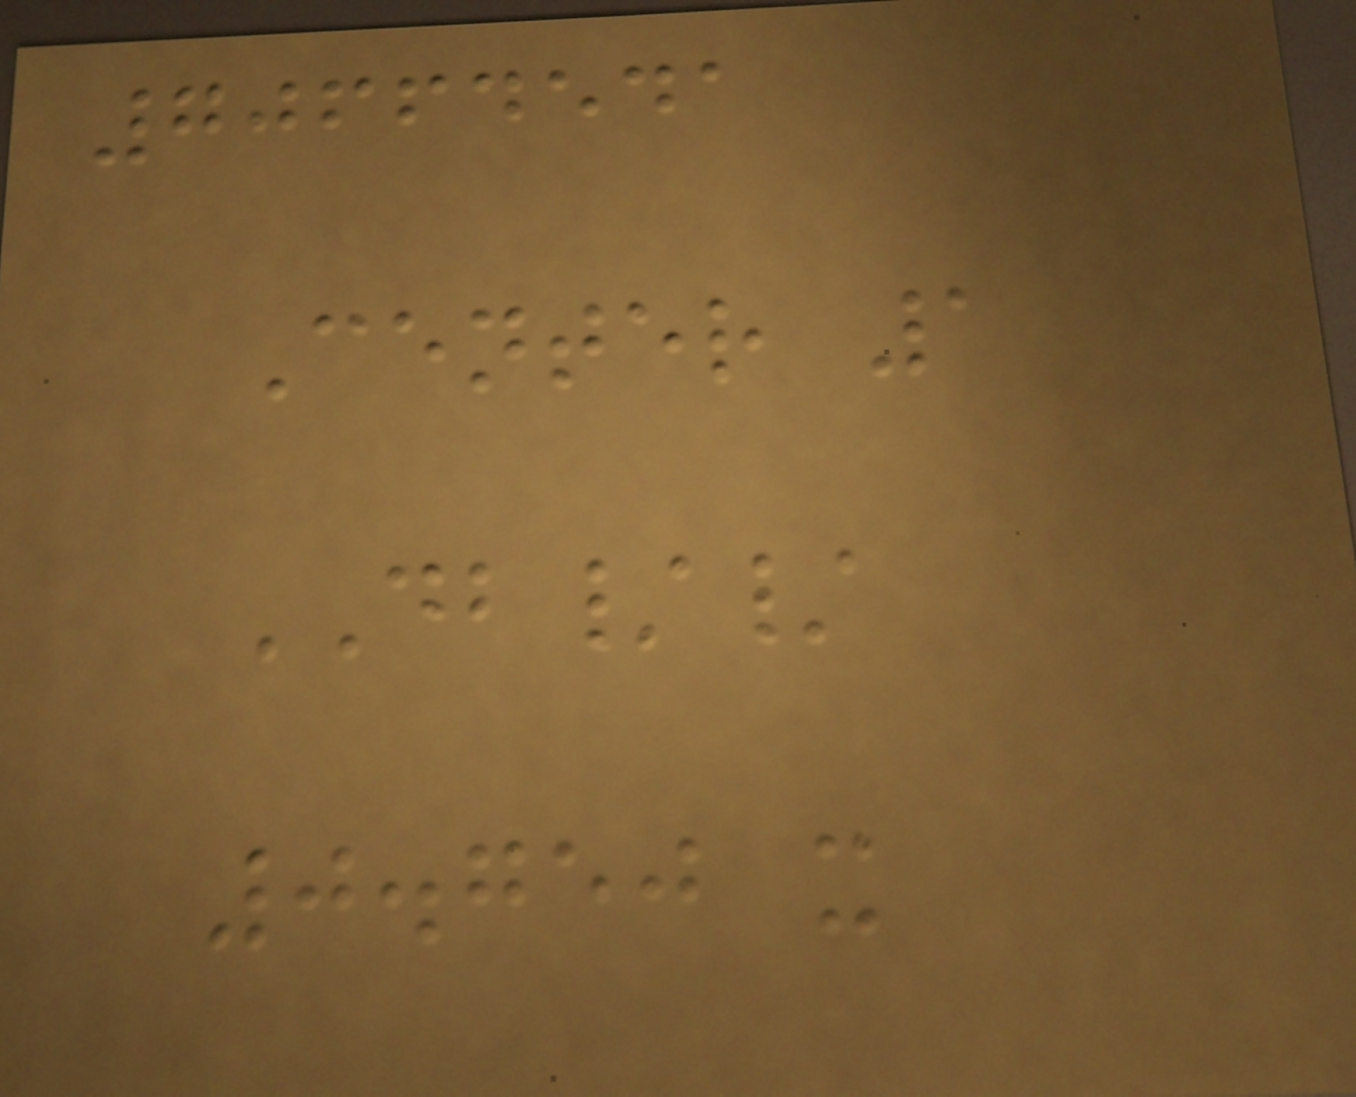70664541
Center 1
DB//
0.750 x
